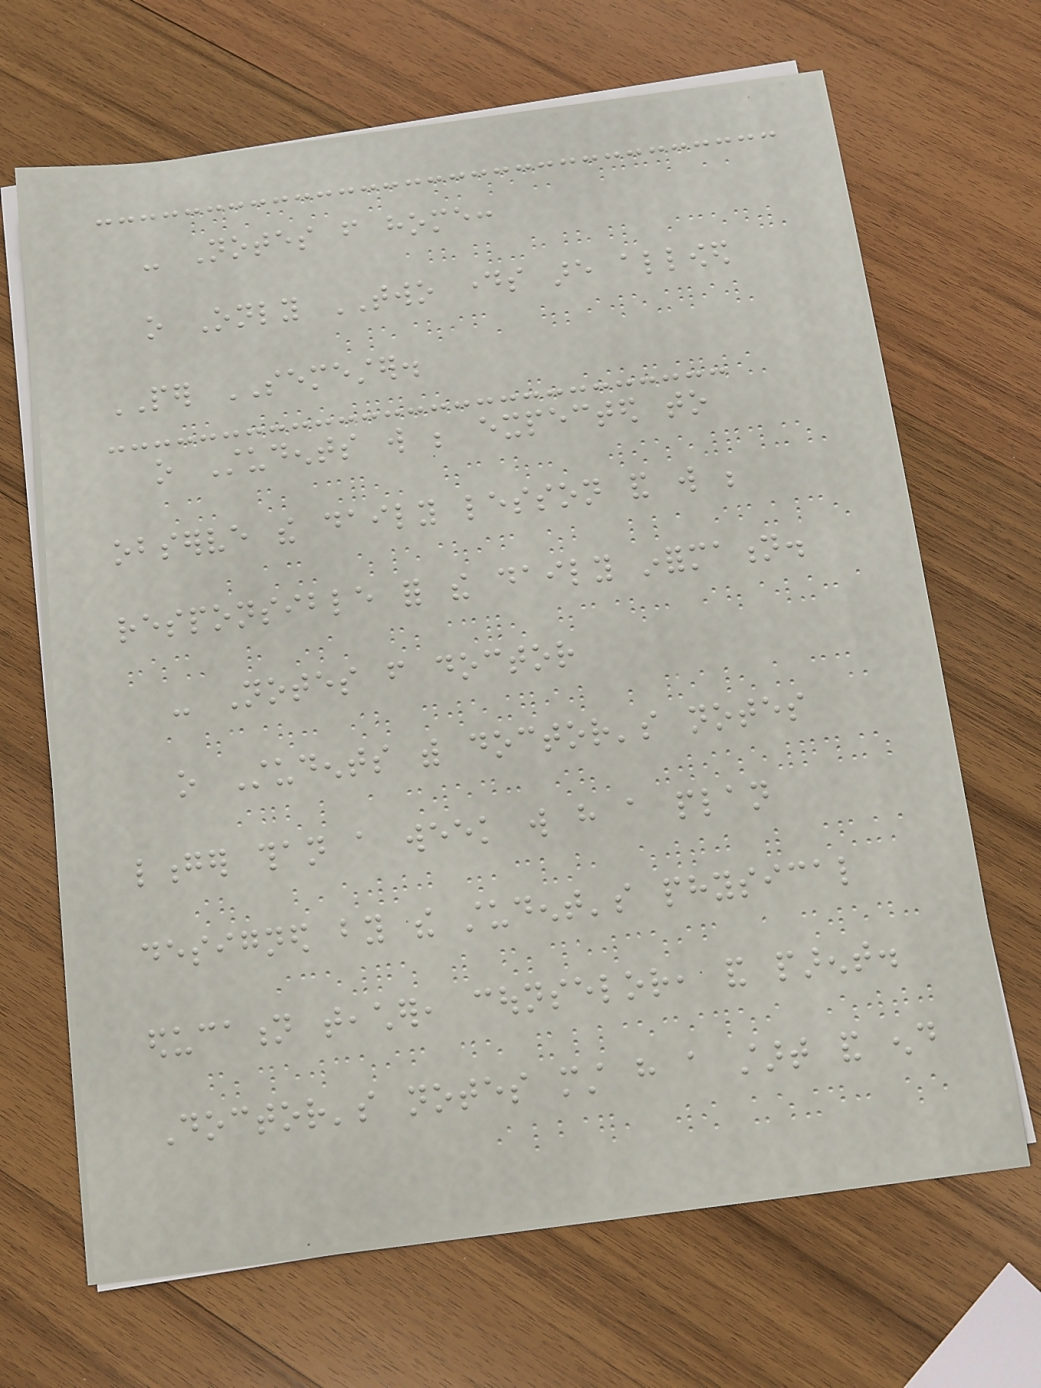- Notes from home:
o Only TWO days are allowed
PER SEMESTER.
o Students will be expected to
observe the daily lesson and will be
responsible for the daily information.
- Notes from doctor
o Students with doctor's notes
longer than a week will have a plan
designed by the student's physical
education teacher, counselor, and parent.
Doctor's notes must have a start and end
